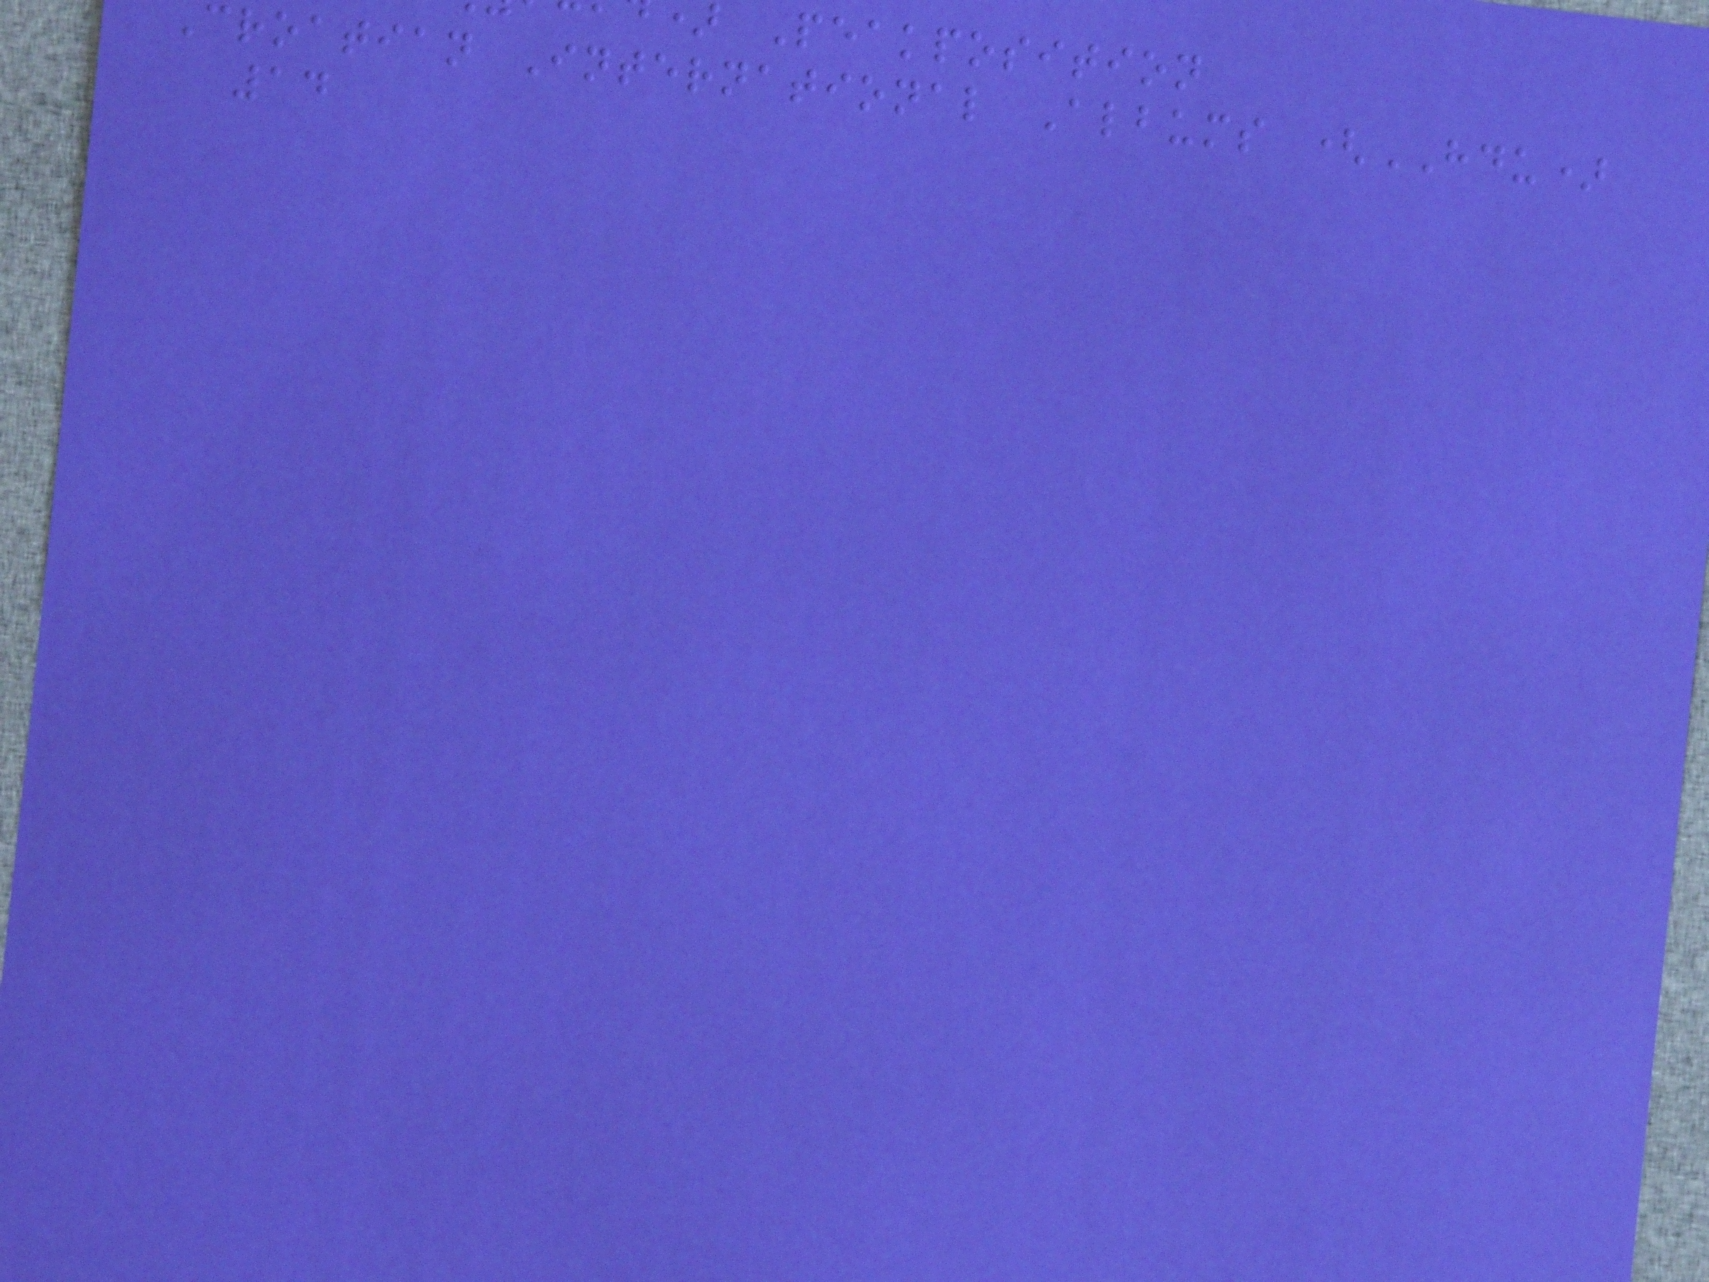Peakposition
croatian International Albums (HDU)
14
